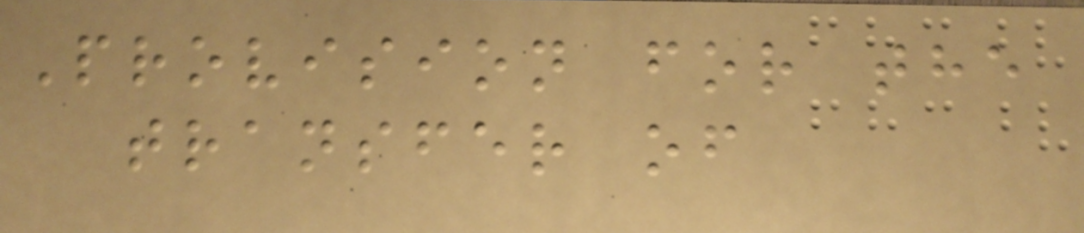Provision for the
transfer of
